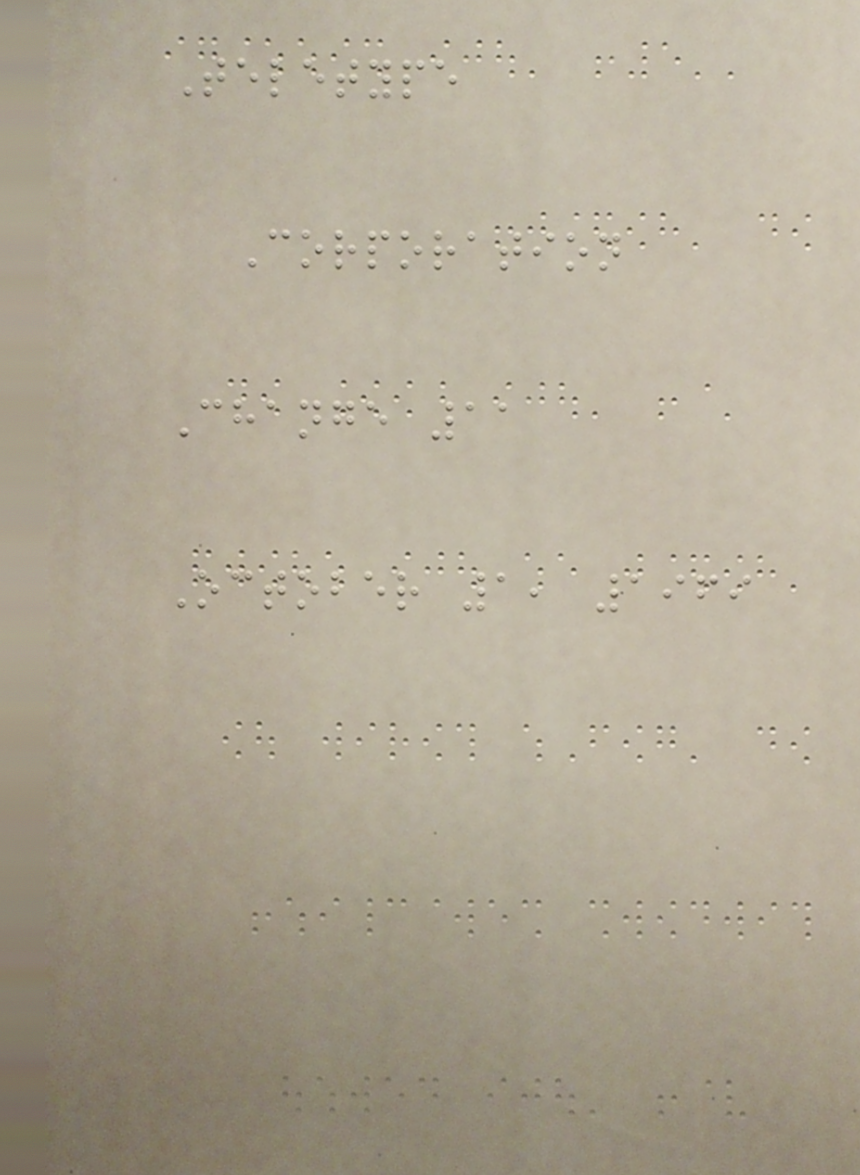Teletype
Corporation
Change 11
October 1, 1969
